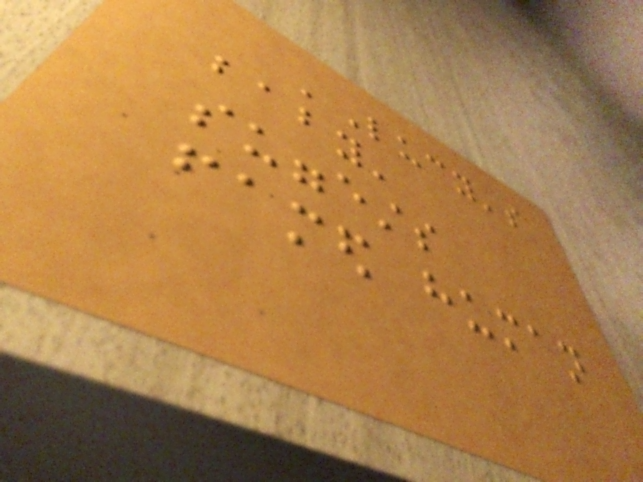'Lucy's
baby'
suggests
famed human
